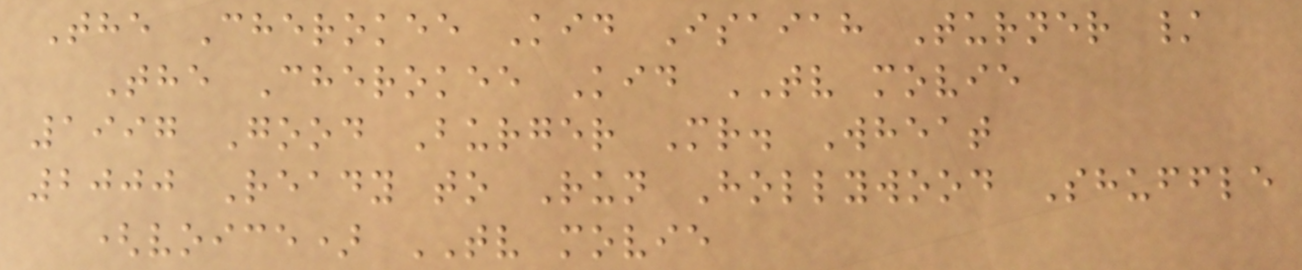The Cherokee Kid Isaiah Turner /
The Cherokee Kid TV movie
1997 Good Burger Mr. Wheat
2000 Ready to Run Hollywood Shuffle
(voice) TV movie
